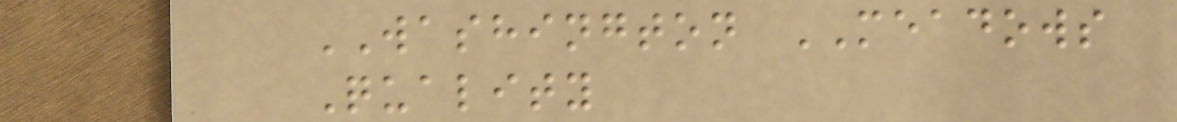WASHINGTON MEADOWS
Quality
